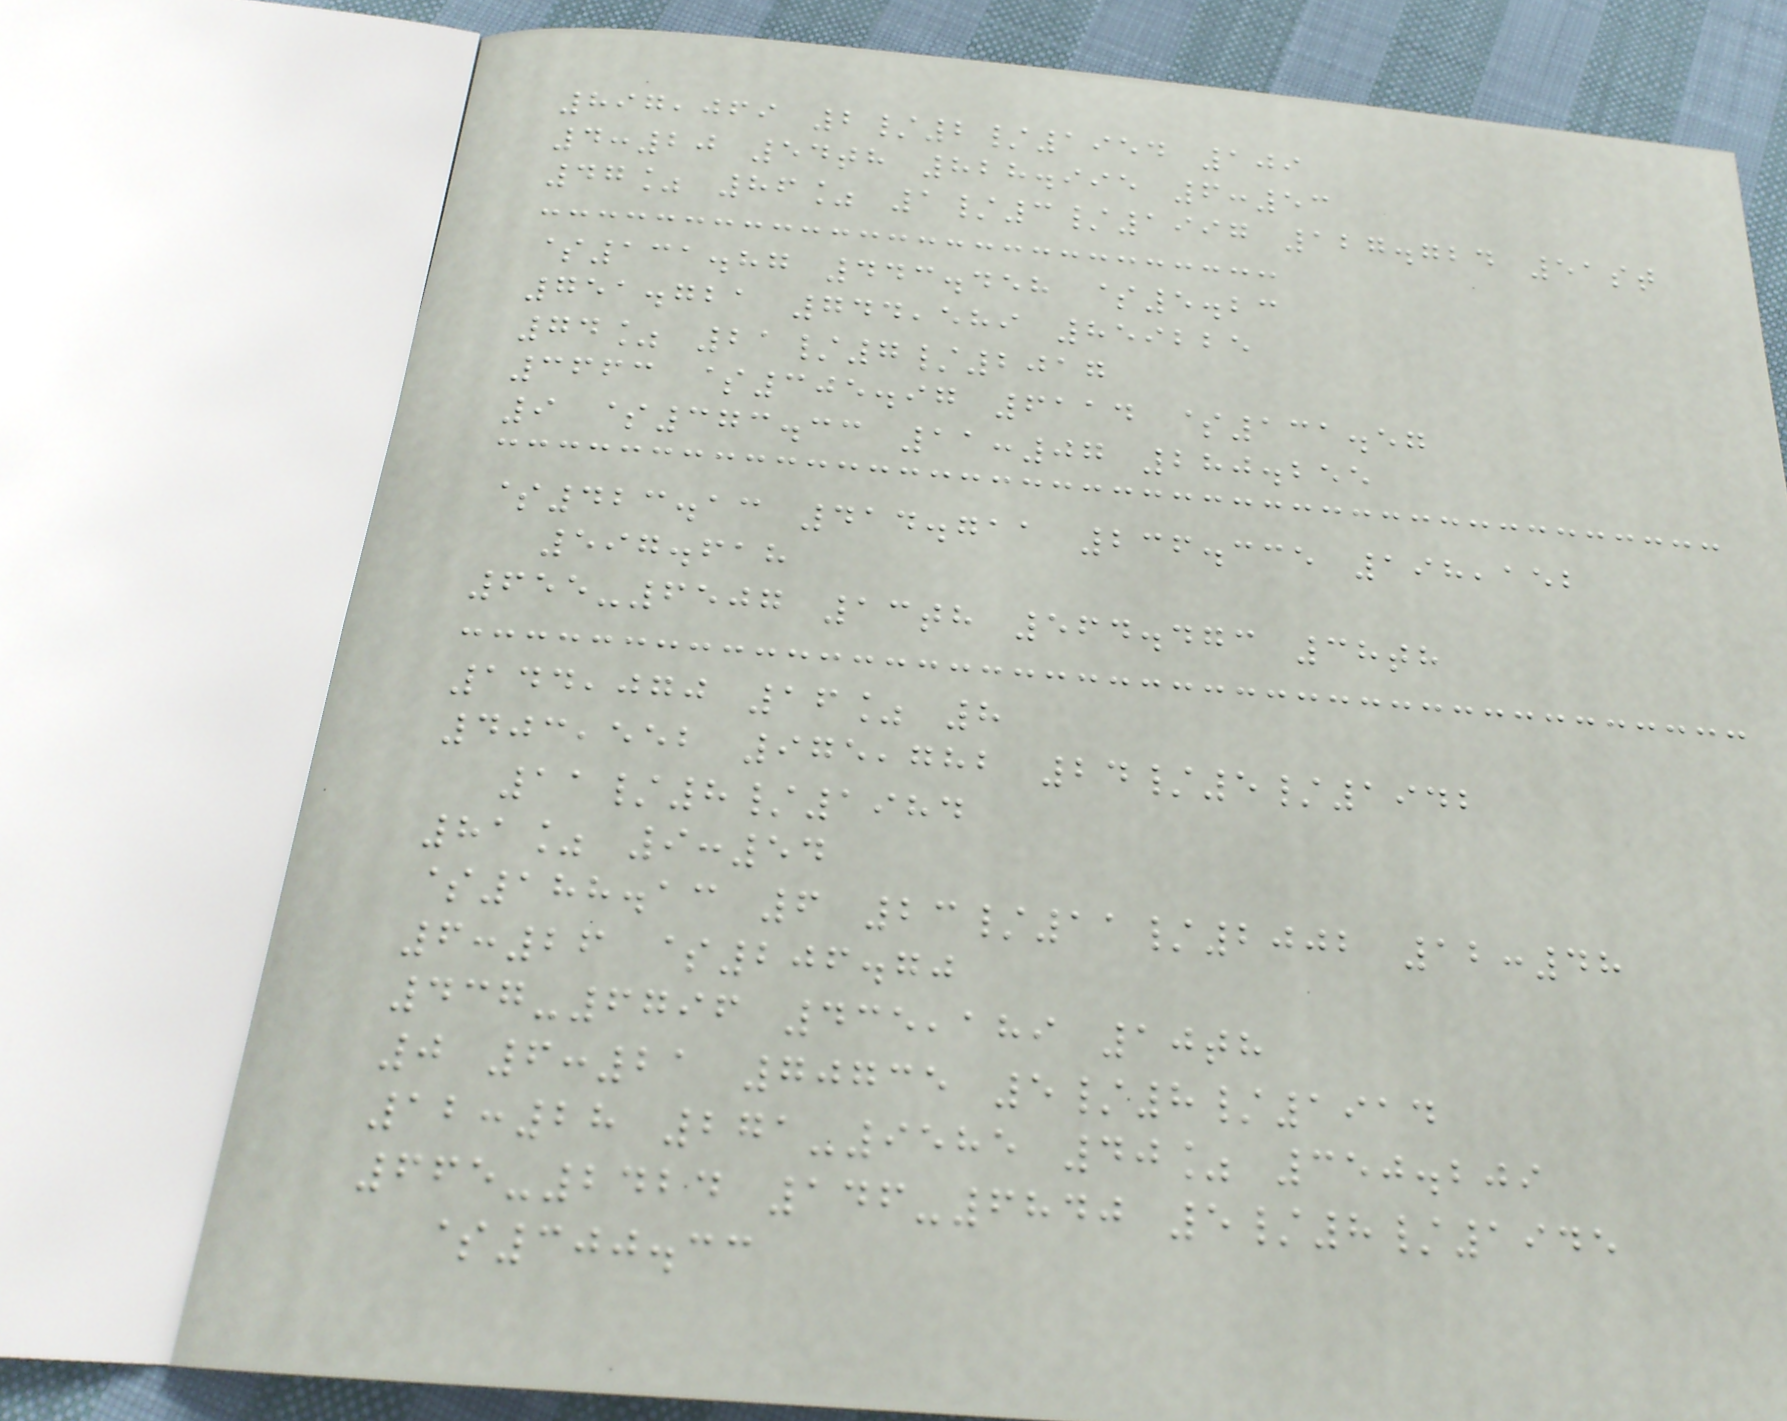897,069 2/2/1954 109
4:20 54th 828.995 6:53
47% 86% 1/3/1997 127.724 51st
$131.87 443.458 $5.23
751.721 744,589 859225
74% 21/7/2017
3663 $305.97 6114 $131.57
9 $373.33 11:07 280.255
$423.13 414.711 236.335 198,152
597.618
655-6507 13th 564.473 38th
144,070 16% 8
403,552 975,782 24/5/1942
11/8/1984
81% 9:54
$188.13 6 23/11/2002 12:48
6:26 $206.70
437-6796 435,189 10th
0 6:21 70735 5/8/1914
12:28 271-9585 40% 350.209
665-2424 146-6840 5/8/1945
$300.33
